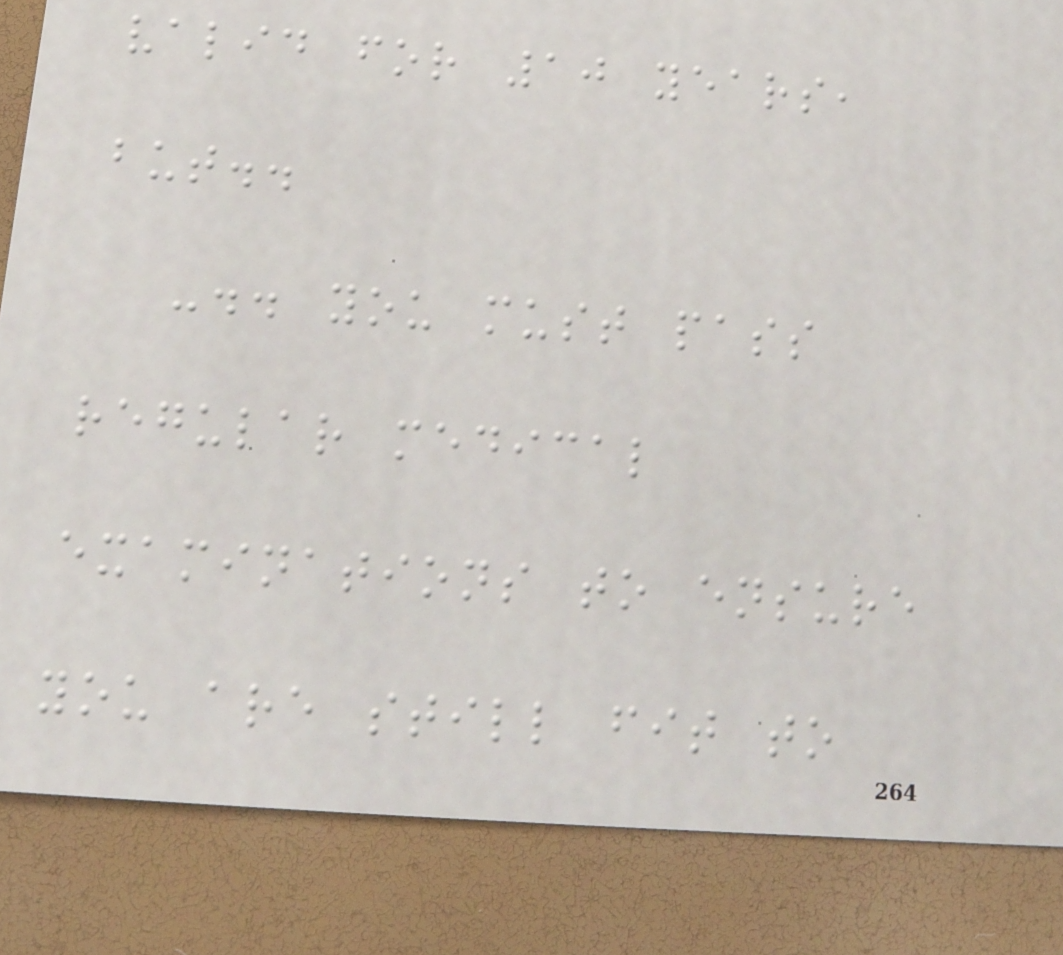valid for 10 years,
but..
-.. you must pass
regular medical
examinations to ensure
you are still fit to
